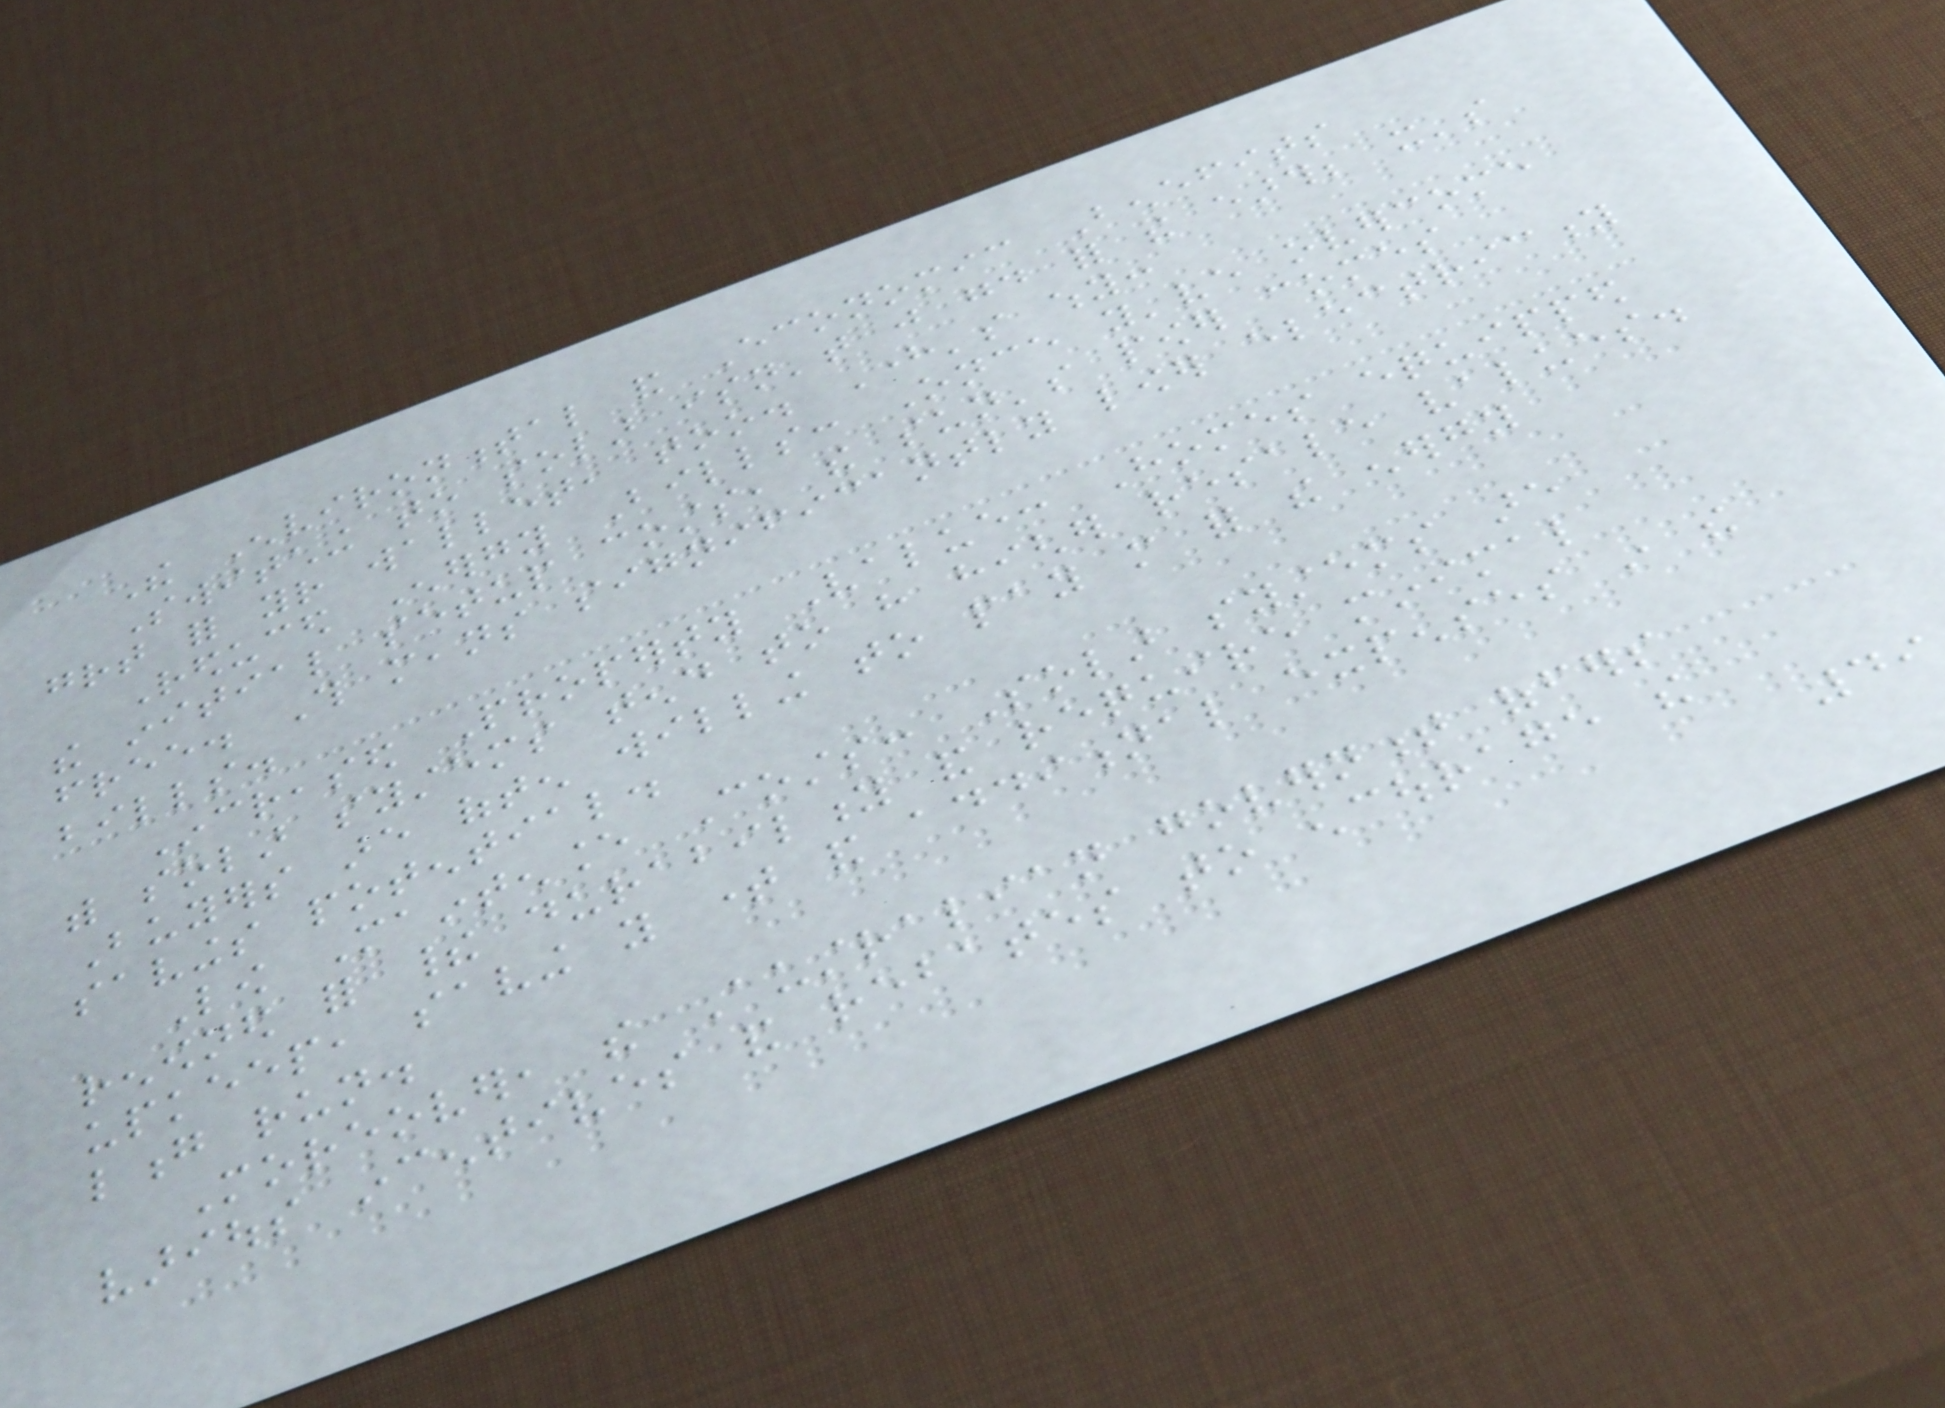The Environmental and Economic Benefits
Switching to solar isn't just good for the earth; it's
great for your wallet, too. Here's why:
Reduced Energy Bills: Once you've overcome
the initial setup costs, the sun's power comes
free. This means significantly lower electricity
bills.
Increased Property Value: Homes equipped
with solar systems tend to have higher resale values.
Buyers are often willing to pay more for the energy
savings potential.
Low Maintenance Costs: Solar systems are
renowned for their durability and require minimal
upkeep, saving you time and additional expenses in the
long run.
Moreover, the Australian government offers
various incentives and rebates to encourage the
49
